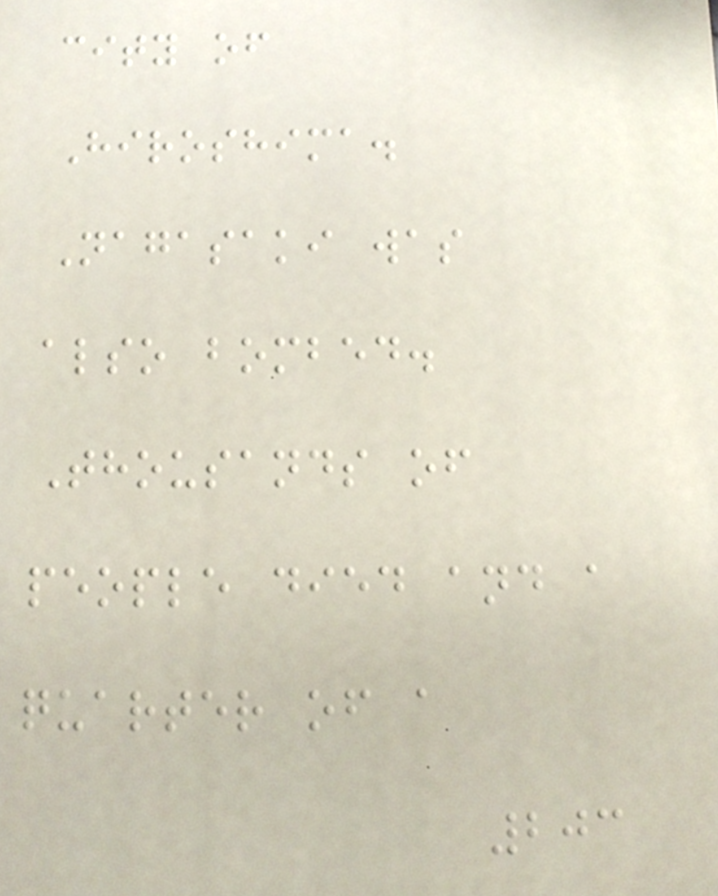city of
Hiroshima.
Nagasaki was
also bombed.
Thousands of
people died and a
quarter of a
203
